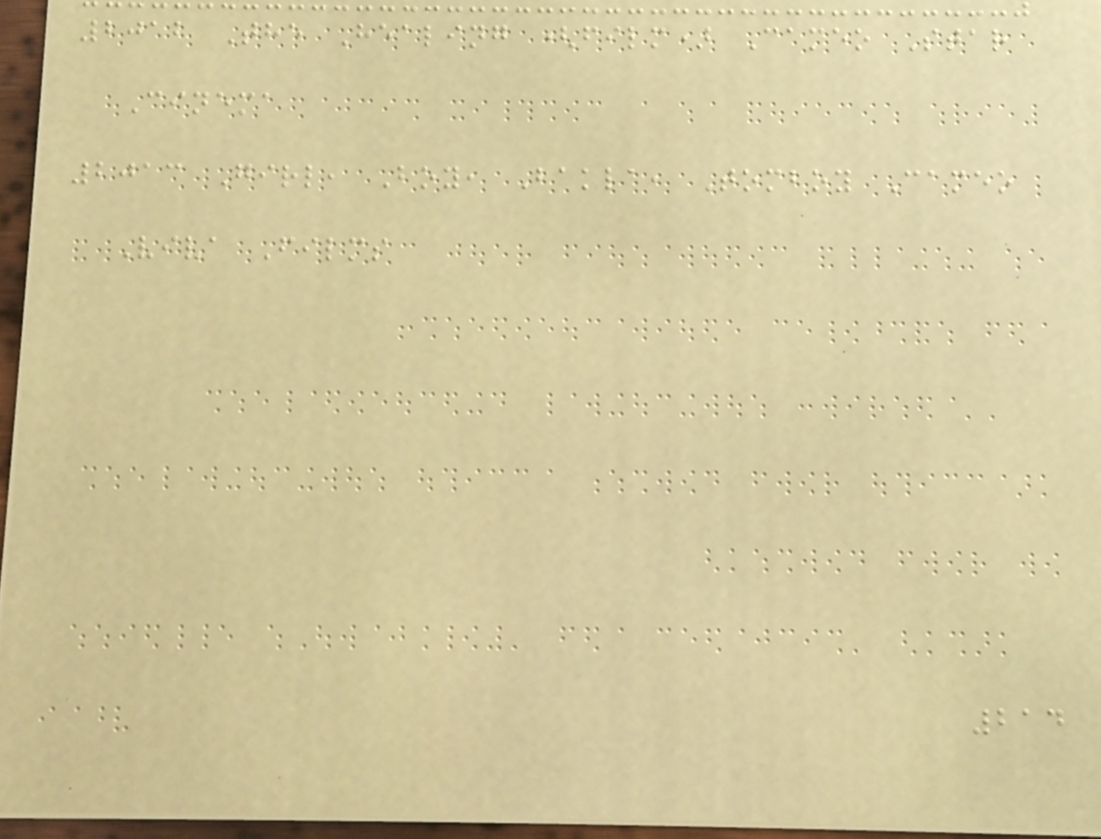2012 The Healing (film) Cameo Star
Cinema
2013 Girl, Boy, Bakla, Tomboy Cameo
Viva Films
214
